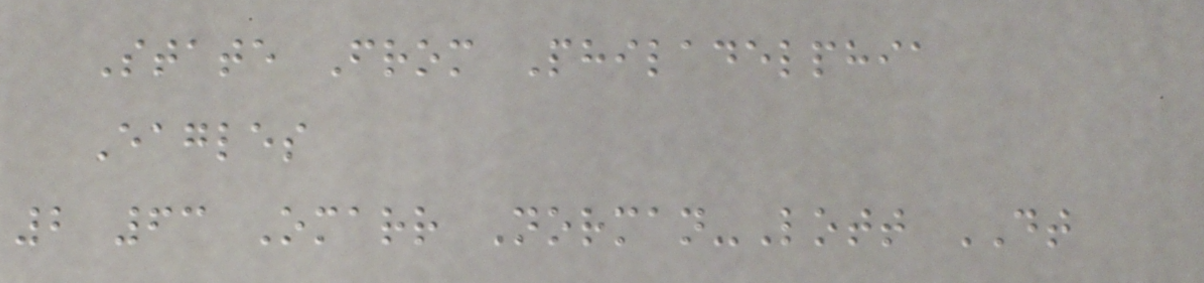State From Philadelphia
Eagles
2 63 Omarr Norman-Lott DT
